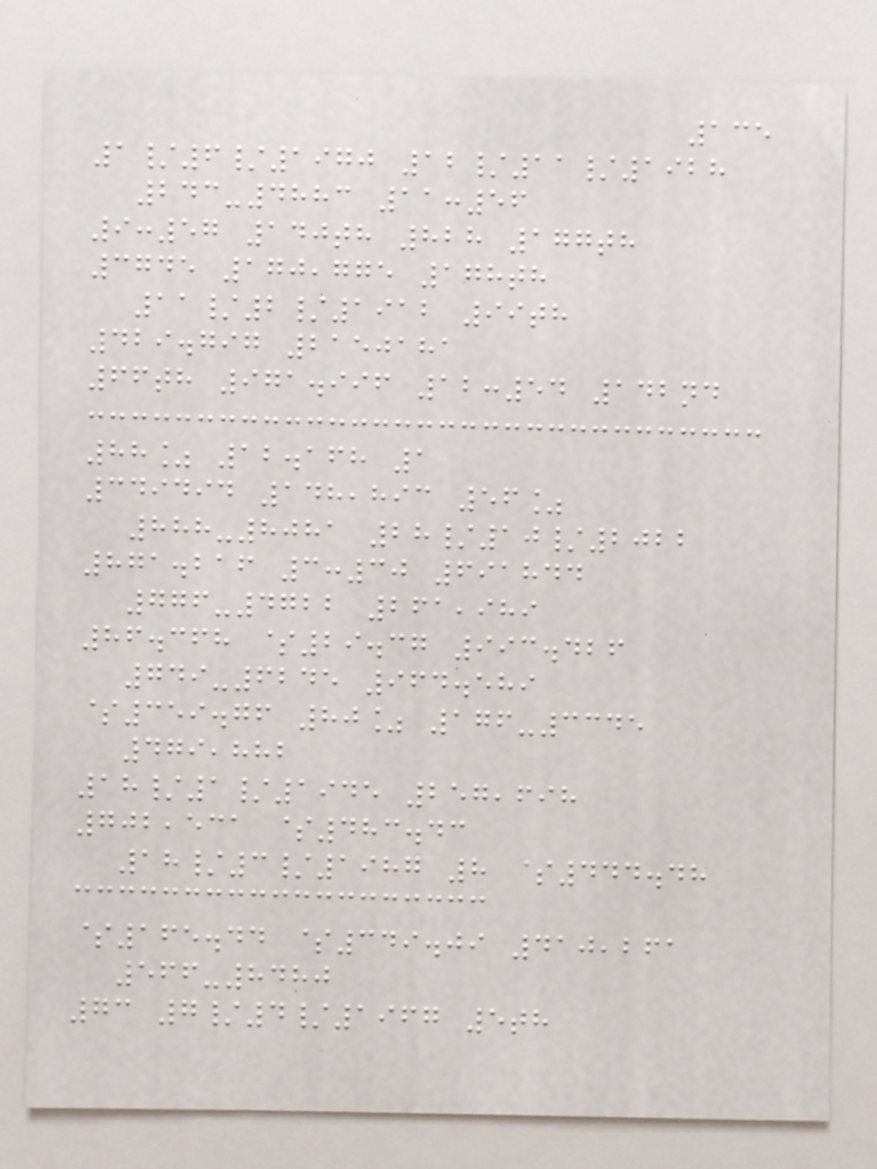135
1/6/1970 12/11/1928
243-4883 11:56
9:57 140th 828 177th
3745 170,775 178th
11/2/1912 99th
429.797 2150181
66th 971.996 12:54 142nd
88% 12.168 1
349494 148,893 56%
888-8081 28/10/2022
871.216 3:30 691844
776-4722 261,989
86.368 $29.37 993.426
749-6245 964.589
$359.76 80% 176-3345
479,882
18/1/1945 257,698
702,531 $483.43
18/3/1987 8 $444.48
$165.44 $349.09 410,261
566-8480
73 7/4/1967 5th
